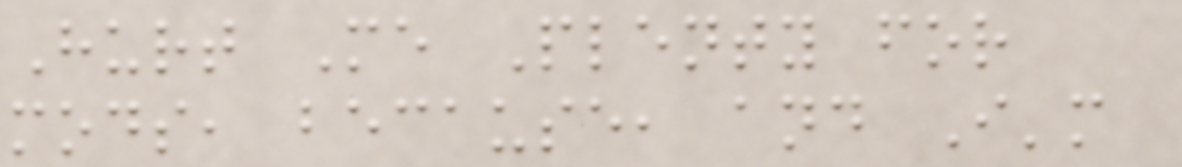Hurt Me Plenty for
mods, because, and I'm
